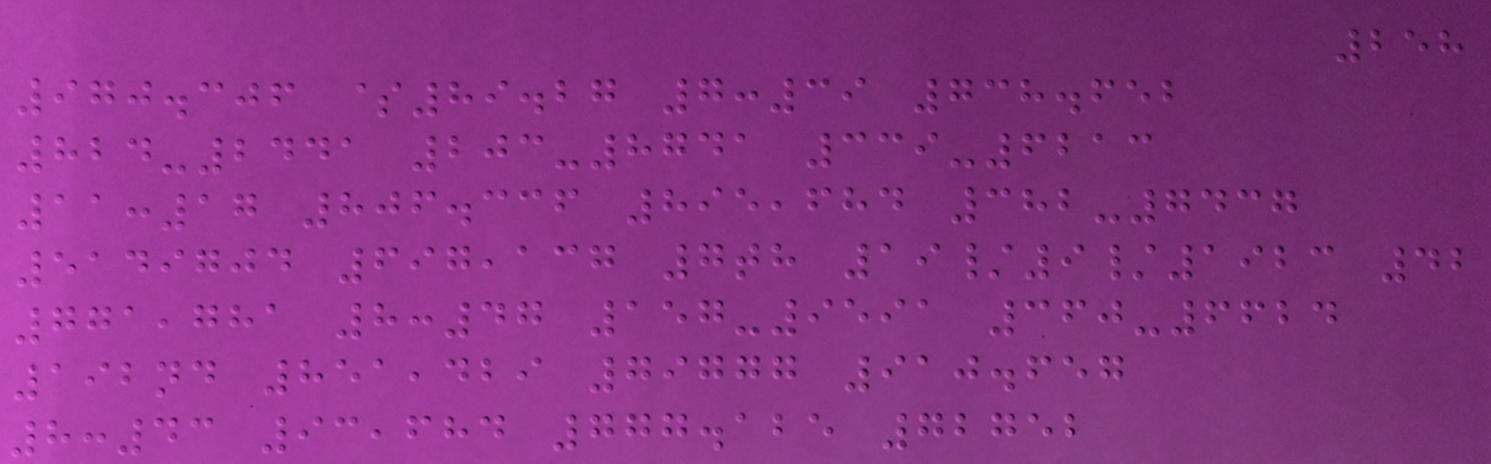258
970.306 $89.27 7:39 738.652
824-2441 203-8741 339-6213
11:17 806.336 895,684 382-7437
5149704 697,137 7th 19/9/1923 42
771,781 8:47 157-9591 360-6624
192nd 851,429 79777 910.657
8:43 93,684 777.125 72752
